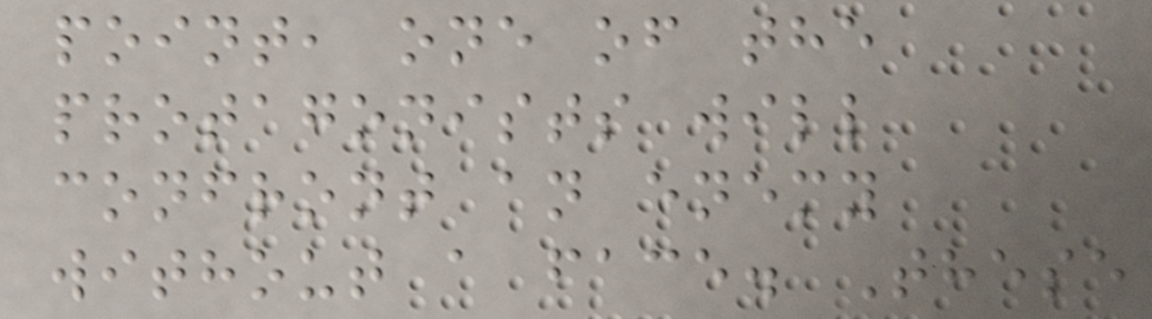point, one of the
protagonists will
confront an enemy
without a face. These
